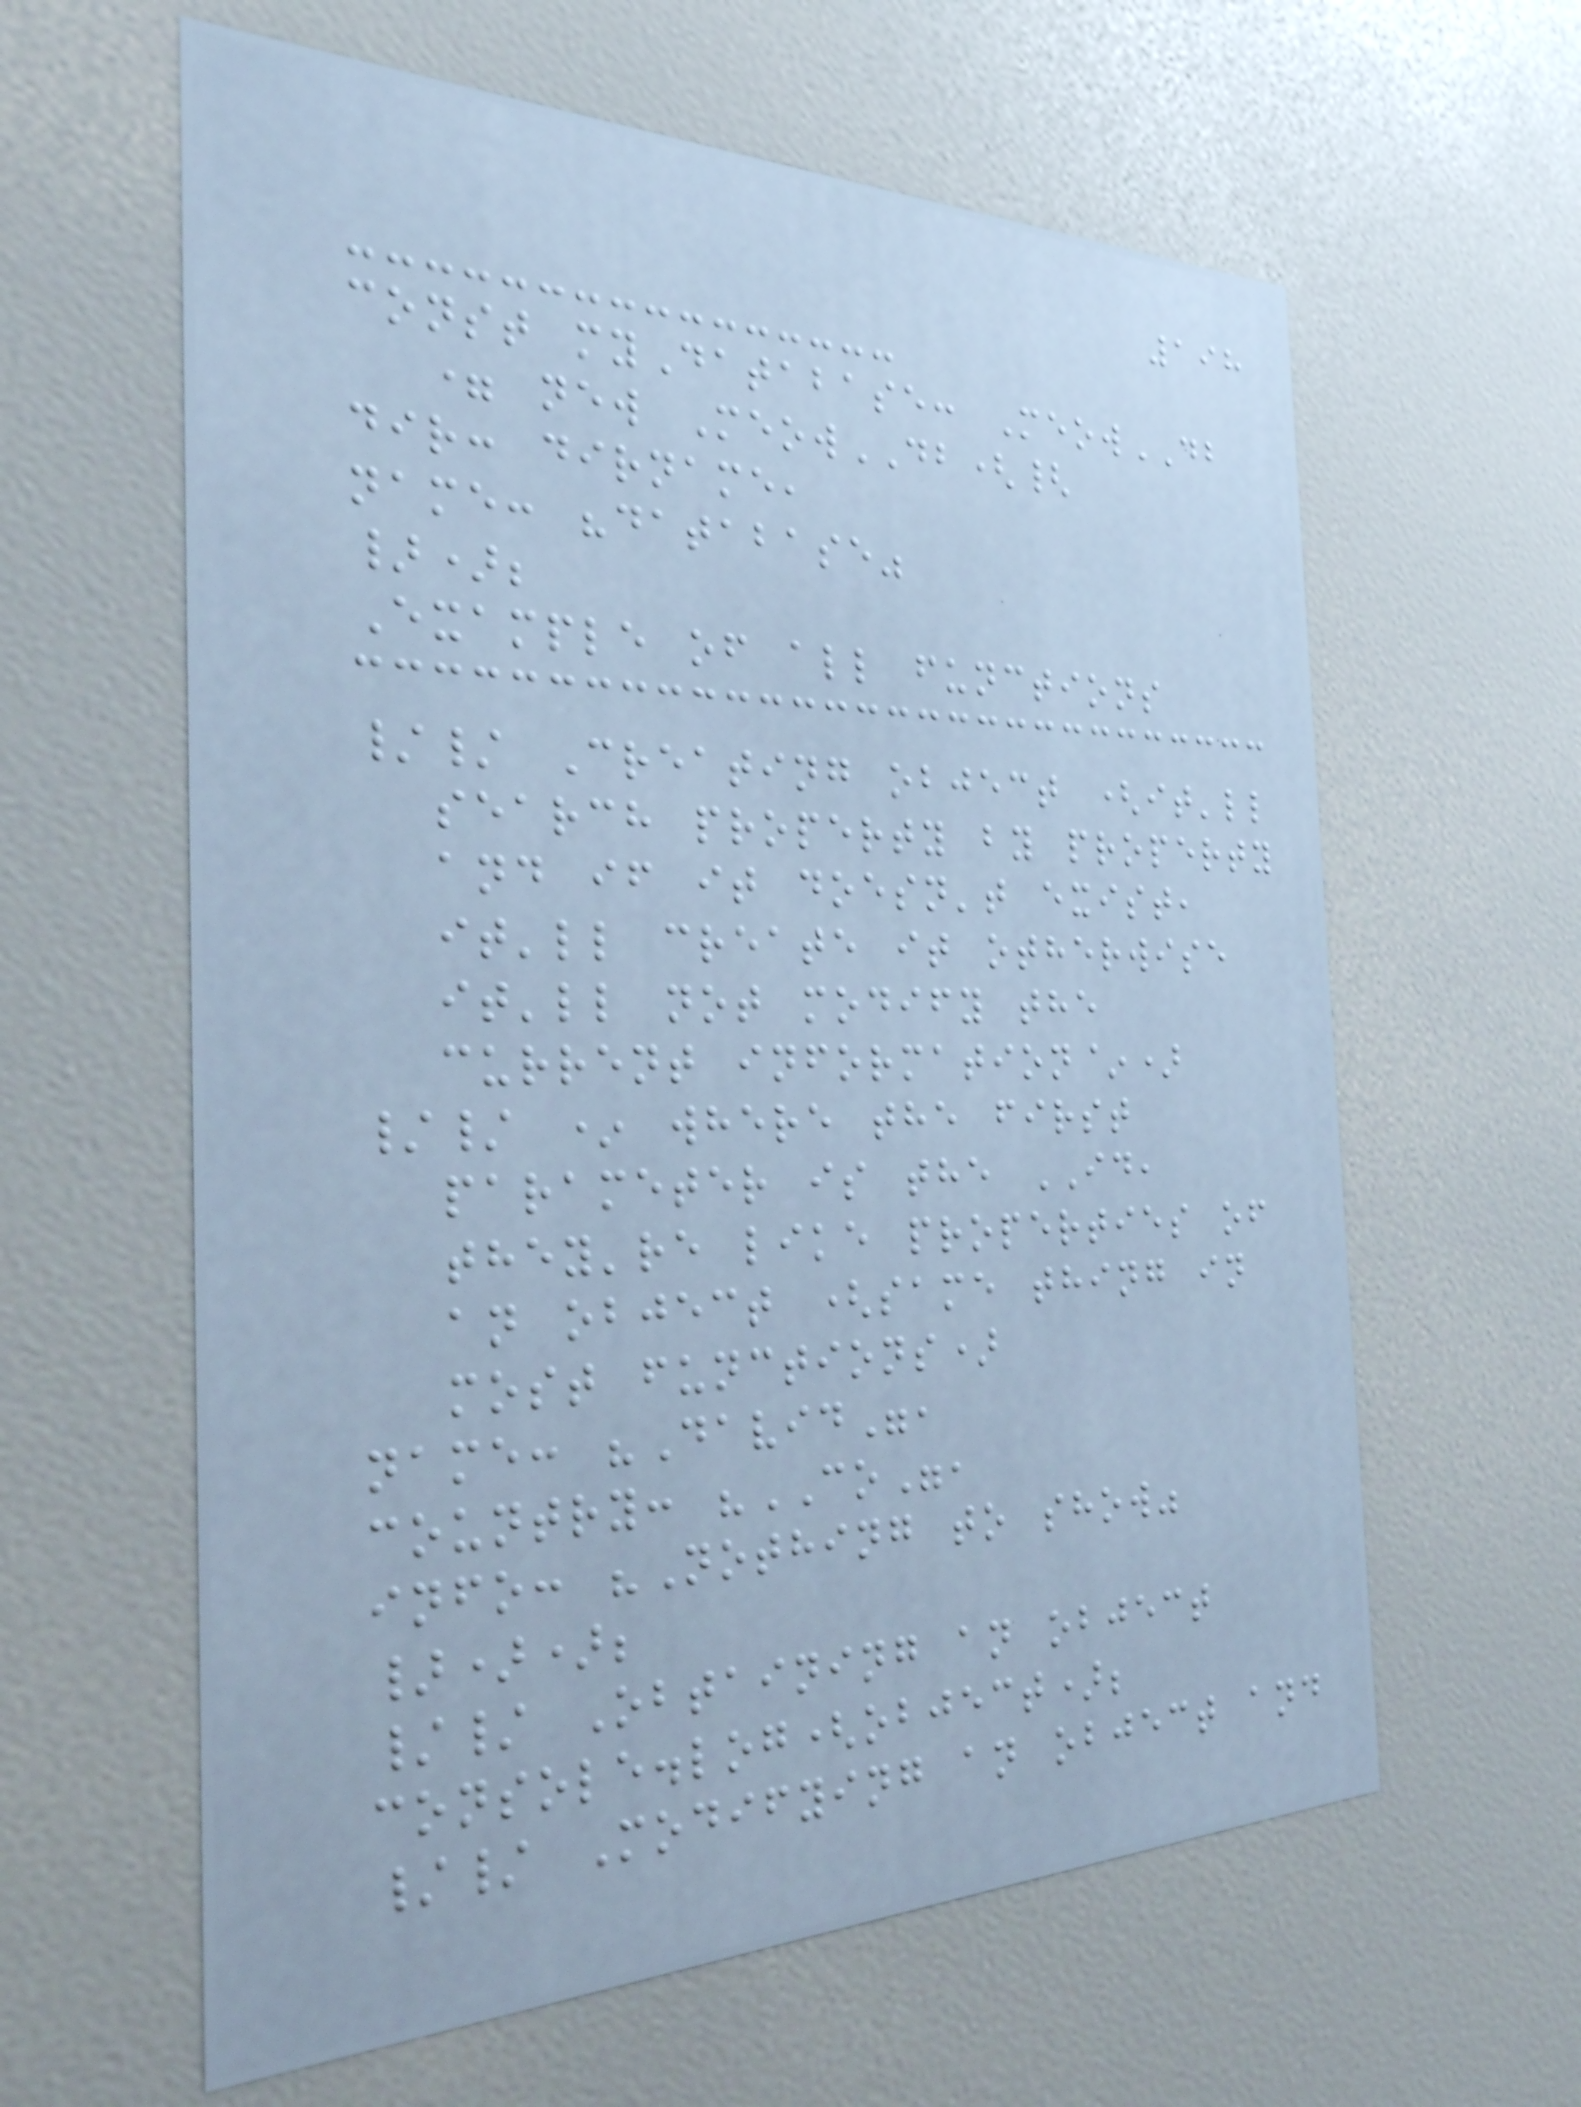198
const myDatabase: MeowDB
= new MeowDB({
dir: dirname,
name: "database"
});
Example of all functions
// Creating object (it'll
search property by property
and if it doesn't exist,
it'll create it otherwise
it'll not modify the
current information~)
// * where the first
parameter is the ID,
they're like properties of
an object (same thing in
most functions)
name: "David",
country: "CO",
info: "Nothing to show"
}));
// Obtaining an object
console.log(object);
// Modifying an object and
